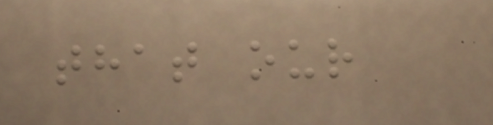that our
